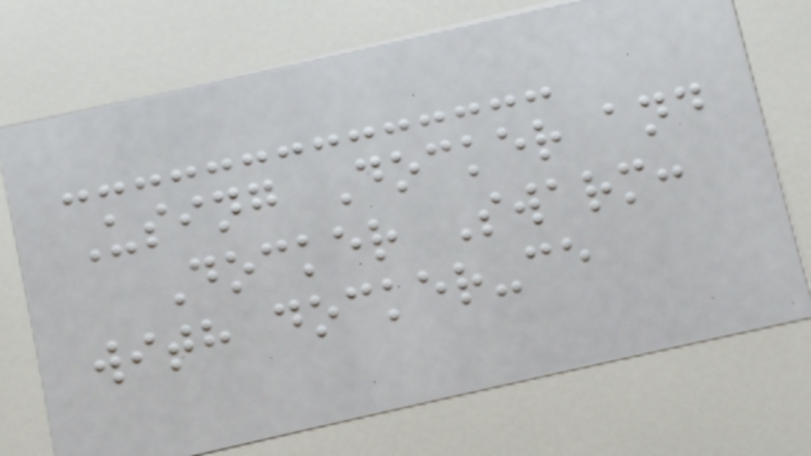Using Docker and
Docker Swarm:
with docker-ce
